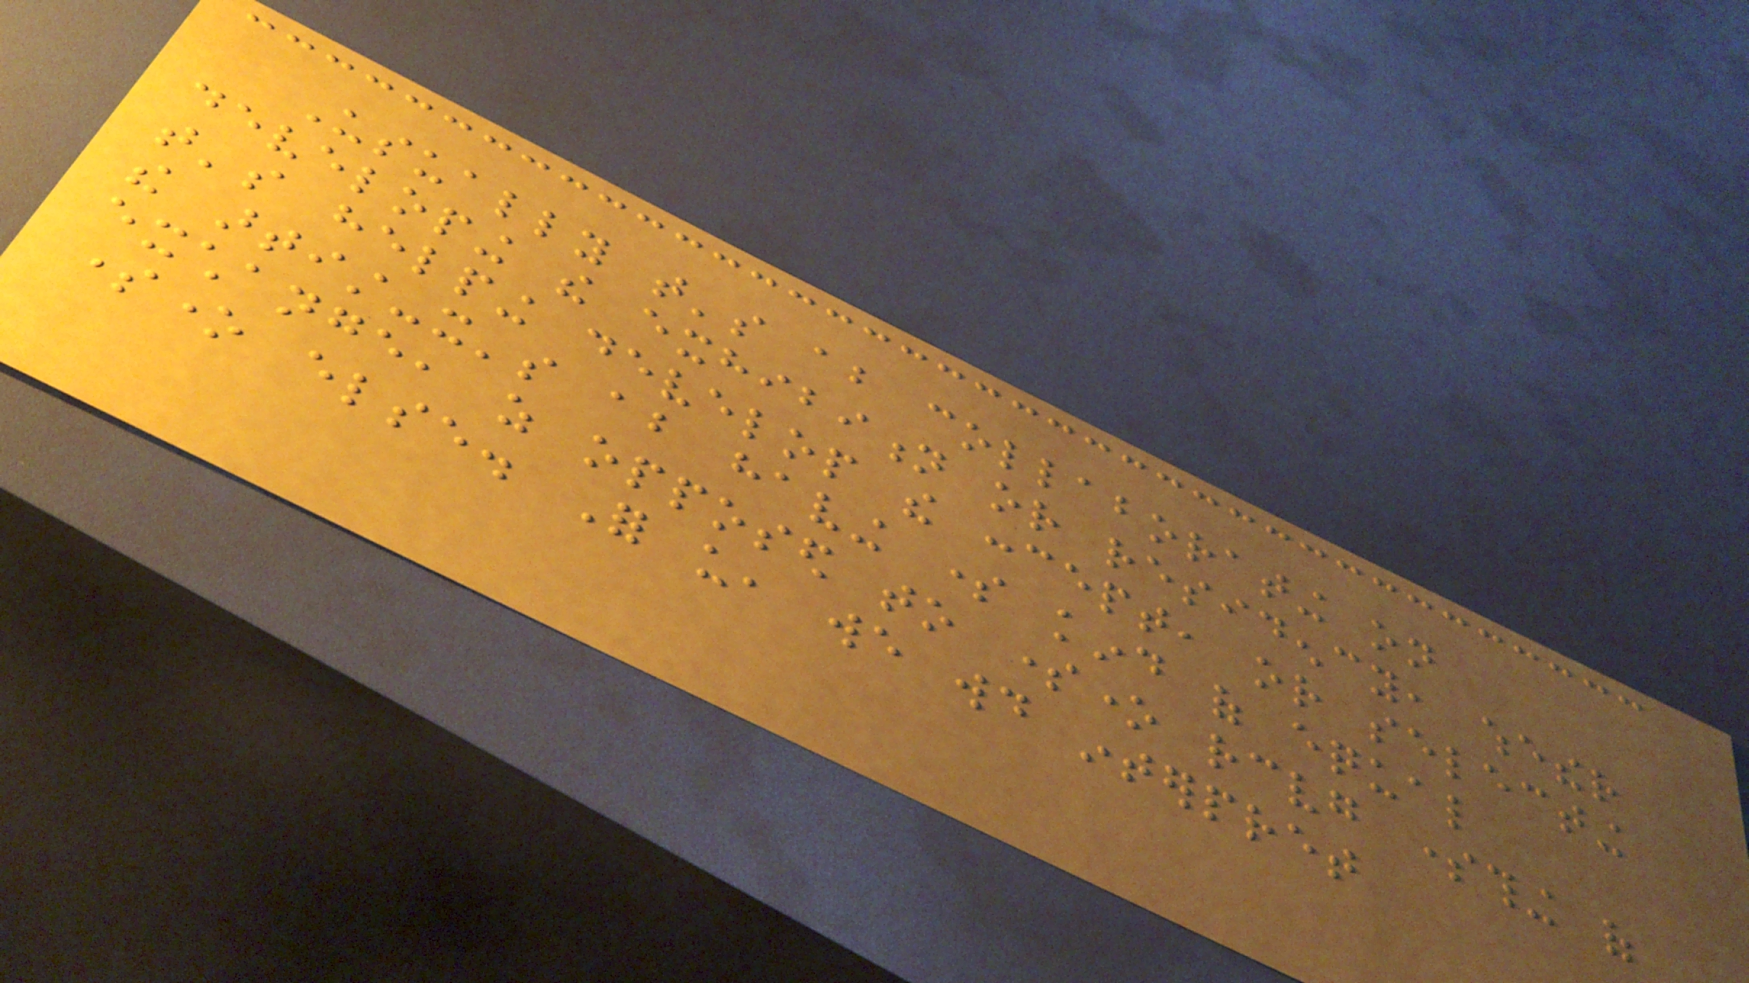Usually that's about collaborating on
developing the exhibition or residency, whether
that's helping develop the concept, or selecting
the artist-it's about having some kind of equal
exchange, as opposed to someone receiving something of
someone else. For us, we would interpret
